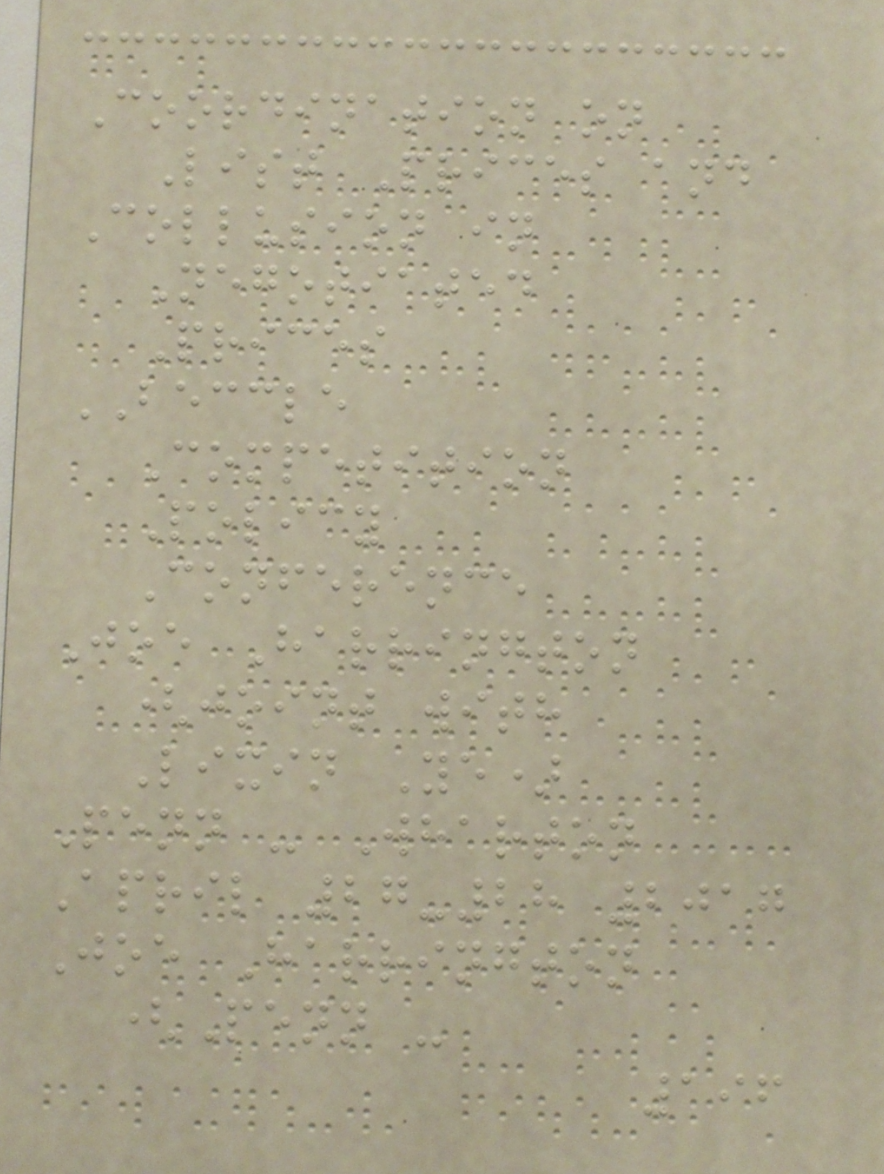Coordination on
List Prices and
Collusion in
Negotiated
Prices
BECCLE
Competition
Policy
Conference
Joe Harrington
(joint with
Lixin Ye)
Penn - Wharton
April 27-28 2017
Joe Harrington
(Penn -
196
